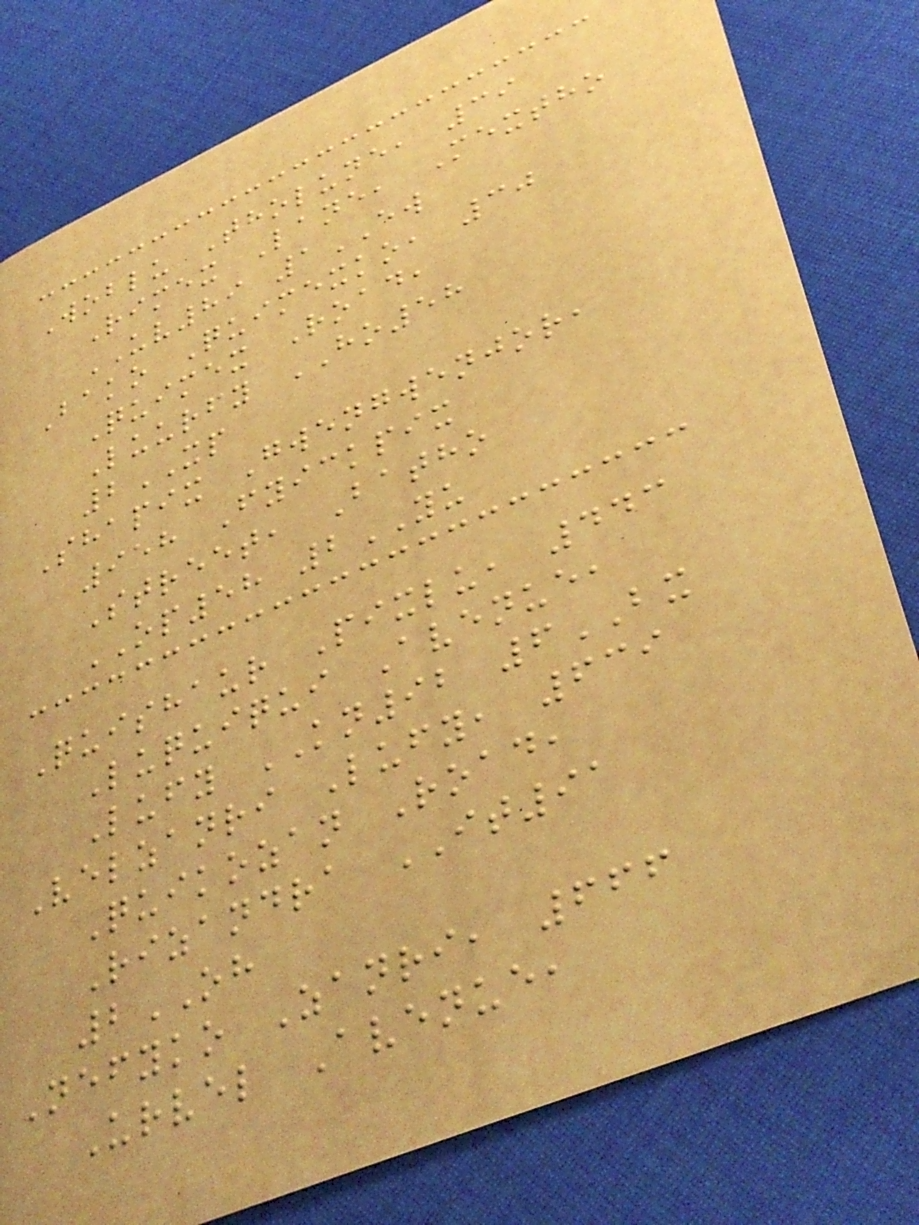Woblu Tholune, 39
Rimex Lane, Mextho
UV89 1EW
Bako Quimexko, 30
Quimex Road,
Luurfy HO58
2XP
Shapix Gwengwenjor,
958 Fyickpix
Street, Batho
OP58 2YU
Quishaur Pixlu, 443
Luquiqui Avenue,
Lufy KN92 6BX
Velzanri Lufy, 639
Quikozan Road,
Rizandra IT91
2OH
Nefyko Zanri, 666
Urvel Avenue,
